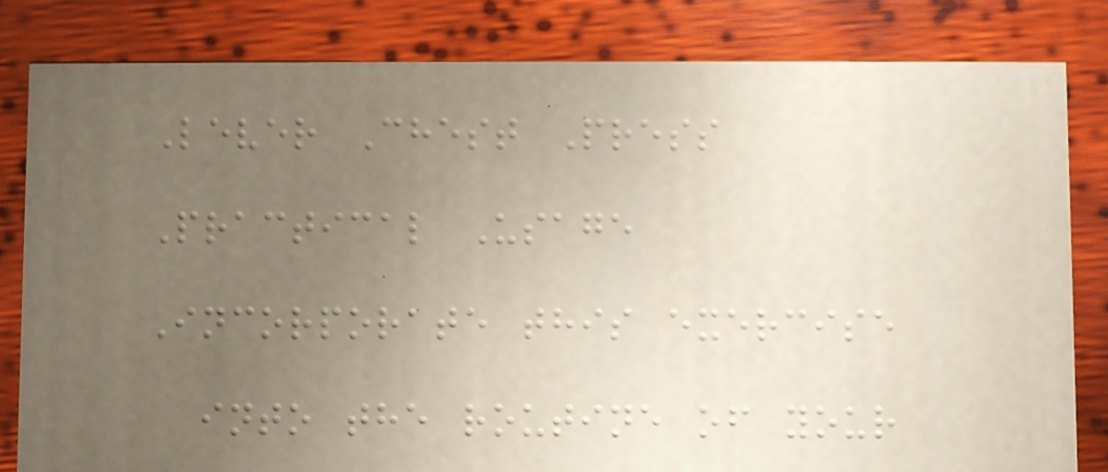Lever Chest Press
Practical Usage
Incorporate this exercise
into the routine of your
